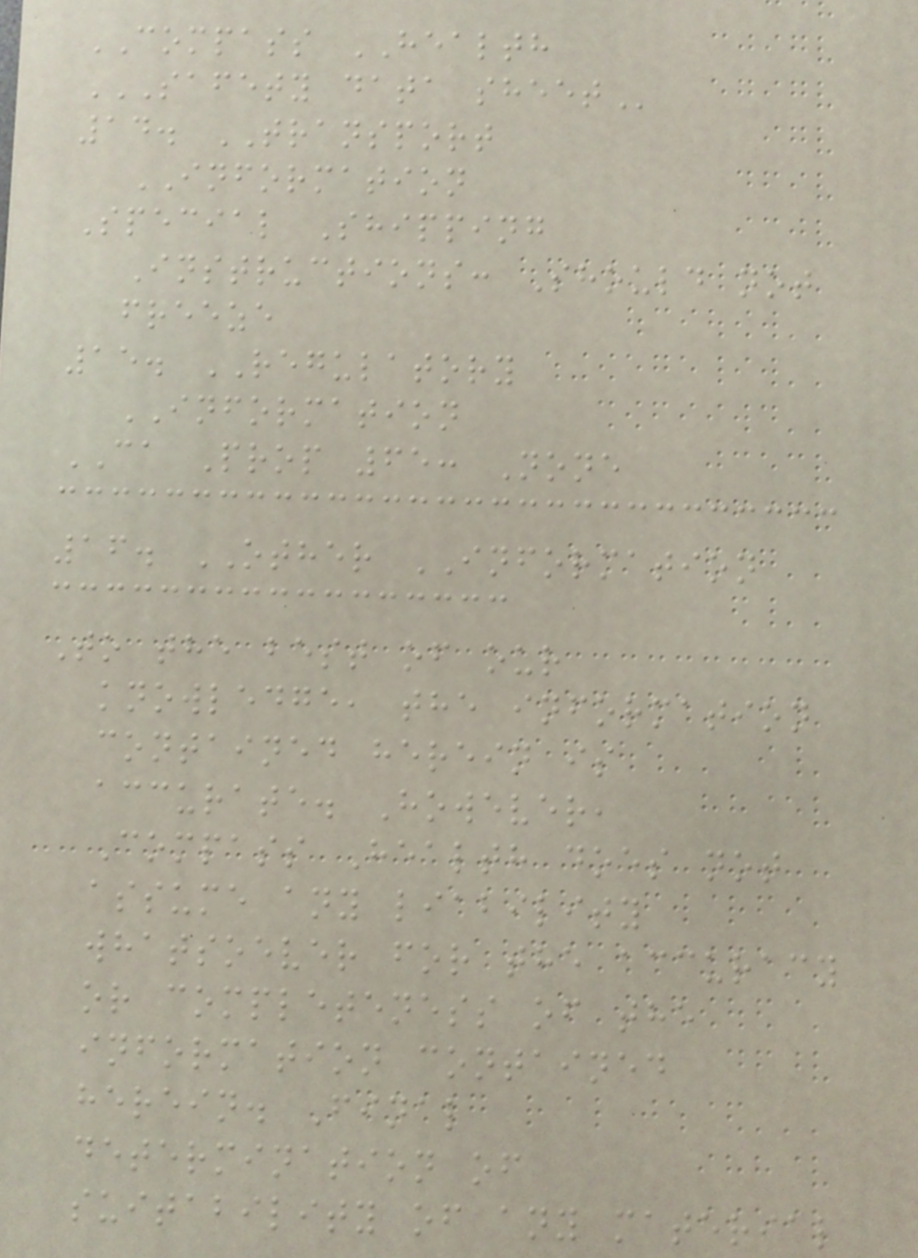COMPASS HEALTH
SAFETY DATA SHEET
14. TRANSPORT
INFORMATION
Special Shipping
Instructions: Should not
freeze
15. REGULATORY
INFORMATION
CA Prop 65: None
16. OTHER INFORMATION
To the best of our
knowledge, the information
contained herein is
accurate. However,
Compass Health does not
assume any liability
whatsoever for the accuracy
or completeness of the
information contained
herein. Final
determination of
suitability of any material
